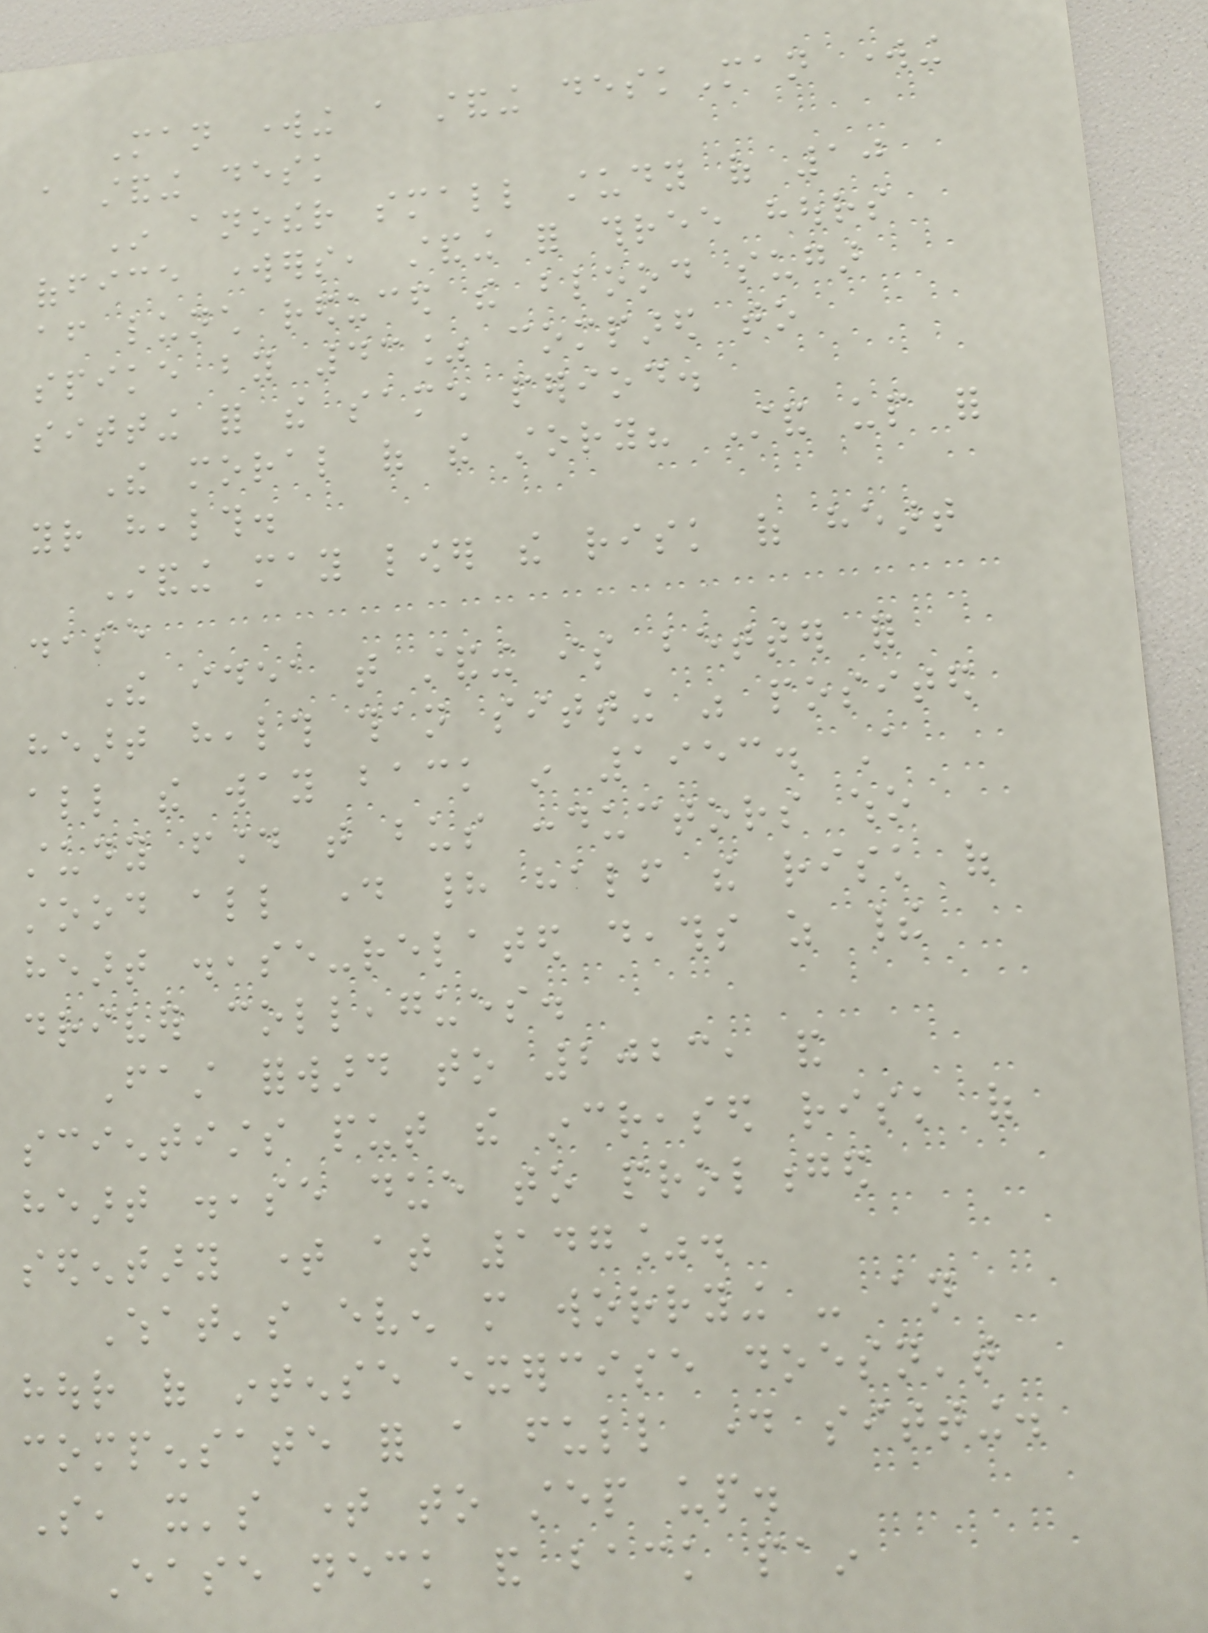Man working a standing deskMan working
a standing desk
In another small study of 10
office workers, standing for three hours
after lunch reduced the blood sugar
spike by 43% compared to
sitting for the same period.
The moral of the story? Stand up for
your health.
Standing may lower the risk of heart
disease
The idea that standing is better for
heart health than sitting was posited
all the way back in 1953. A
study found that bus conductors who
stood all day had half the risk of
heart disease-related deaths as their
driver colleagues.
Fast forward to 2023, and
scientists put the increased risk of
heart disease due to prolonged
sedentary time at 147%.
What's even more worrying - an
hour of intense exercise doesn't
compensate for a full day sitting.
So, it's time to step up.
Ease neck and back pain
